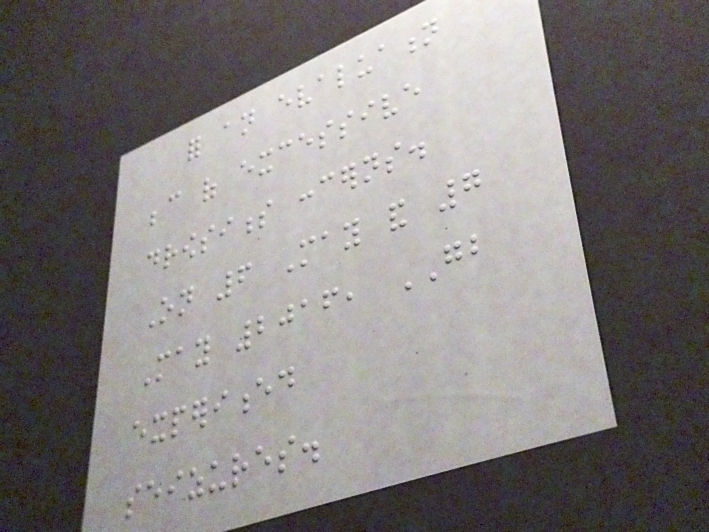for an evaluation
because of excessive
drowsiness concerns.
On 6 May and 7
May 2016, GB
experienced
seizures.
